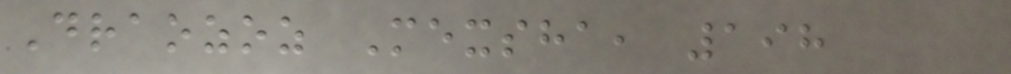Draozoz Mexsha, 198
